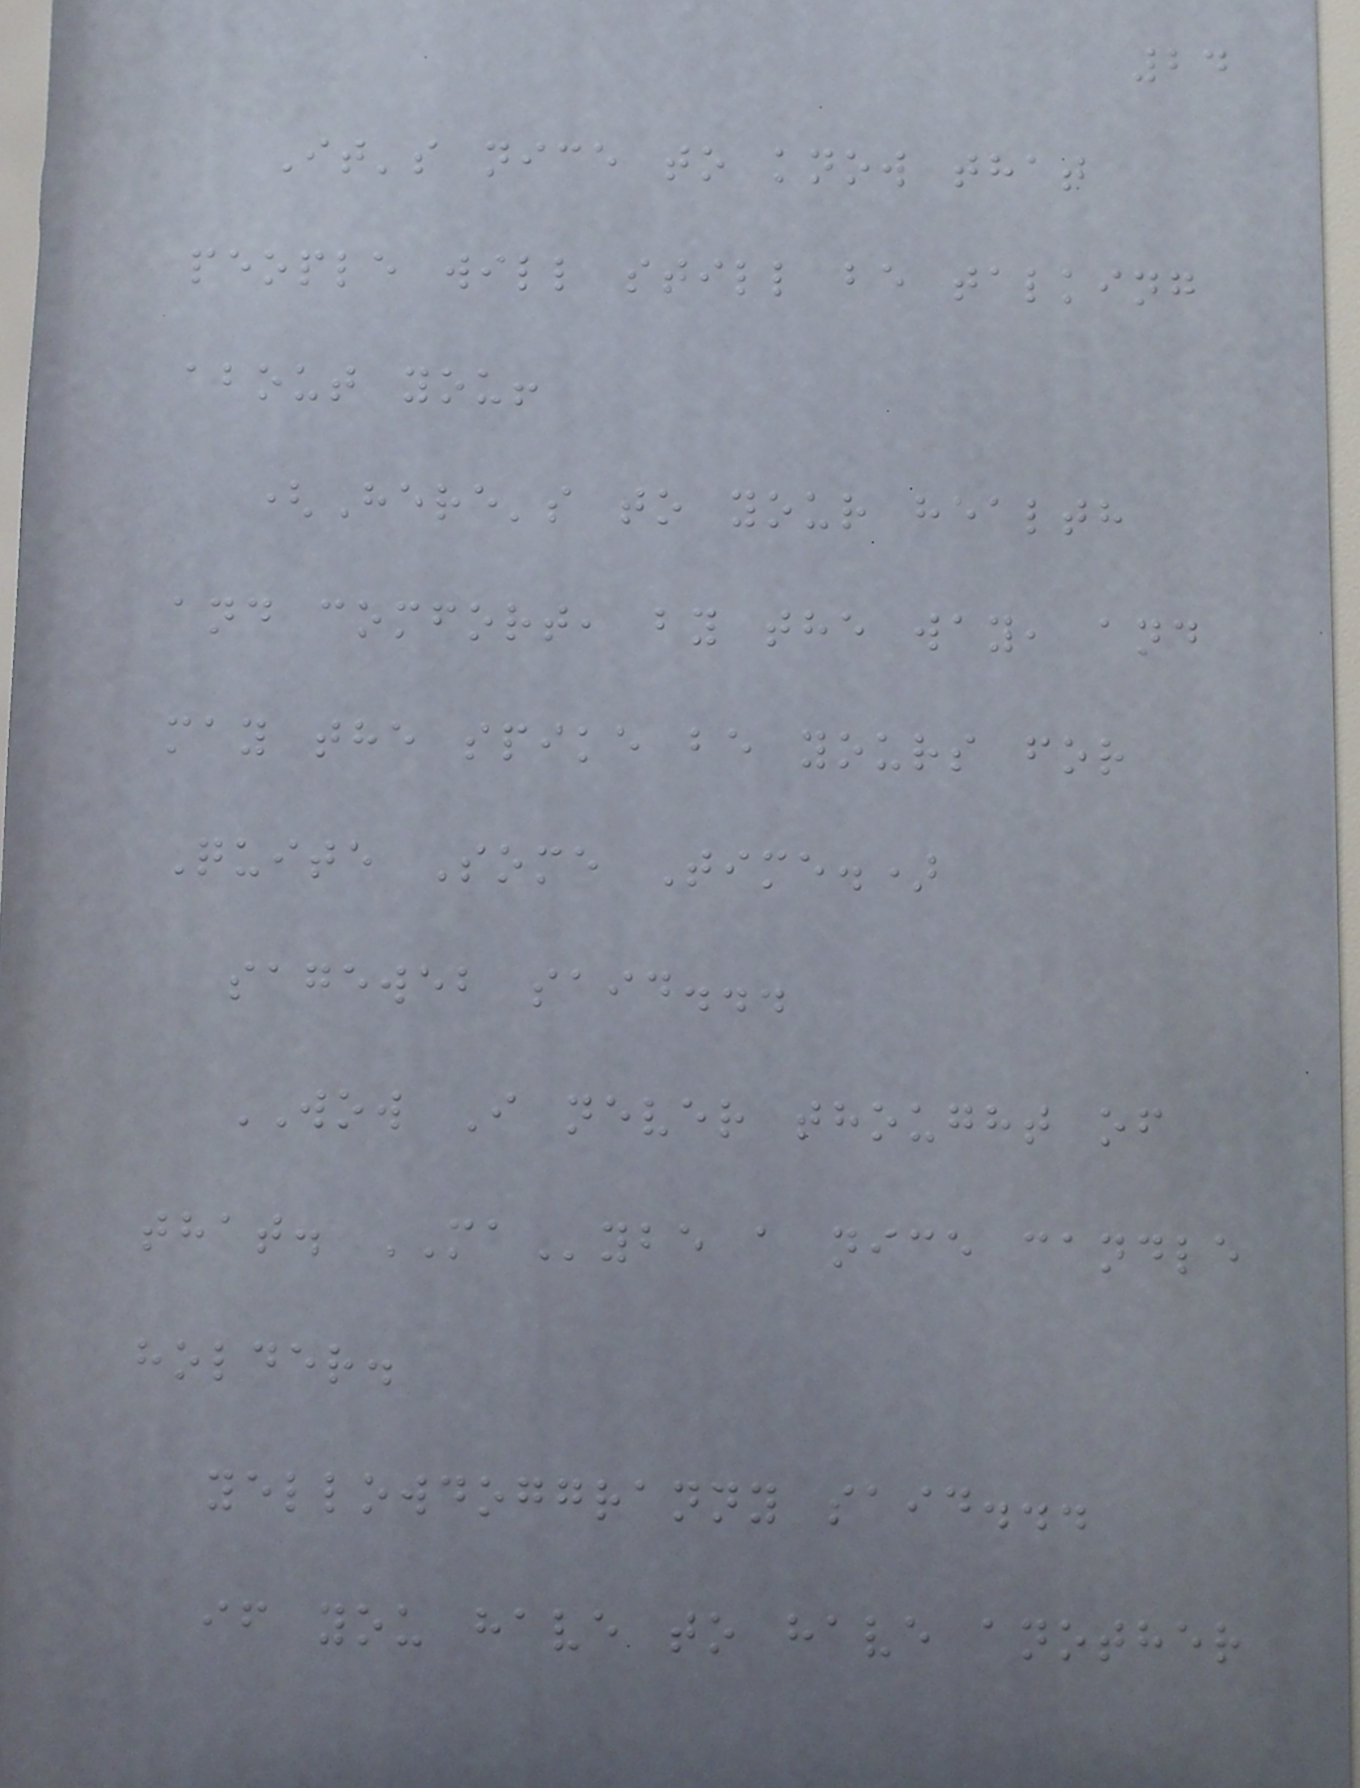24
It's nice to know that
people will still be talking
about you!
(Here's to your health
and comfort, by the way, and
may the spike be yours for
Quite Some Time.)
sageweb said...
WOW I never thought of
that. MAybe a nice candle
holder.
yellowdoggranny said...
if you have to have another
